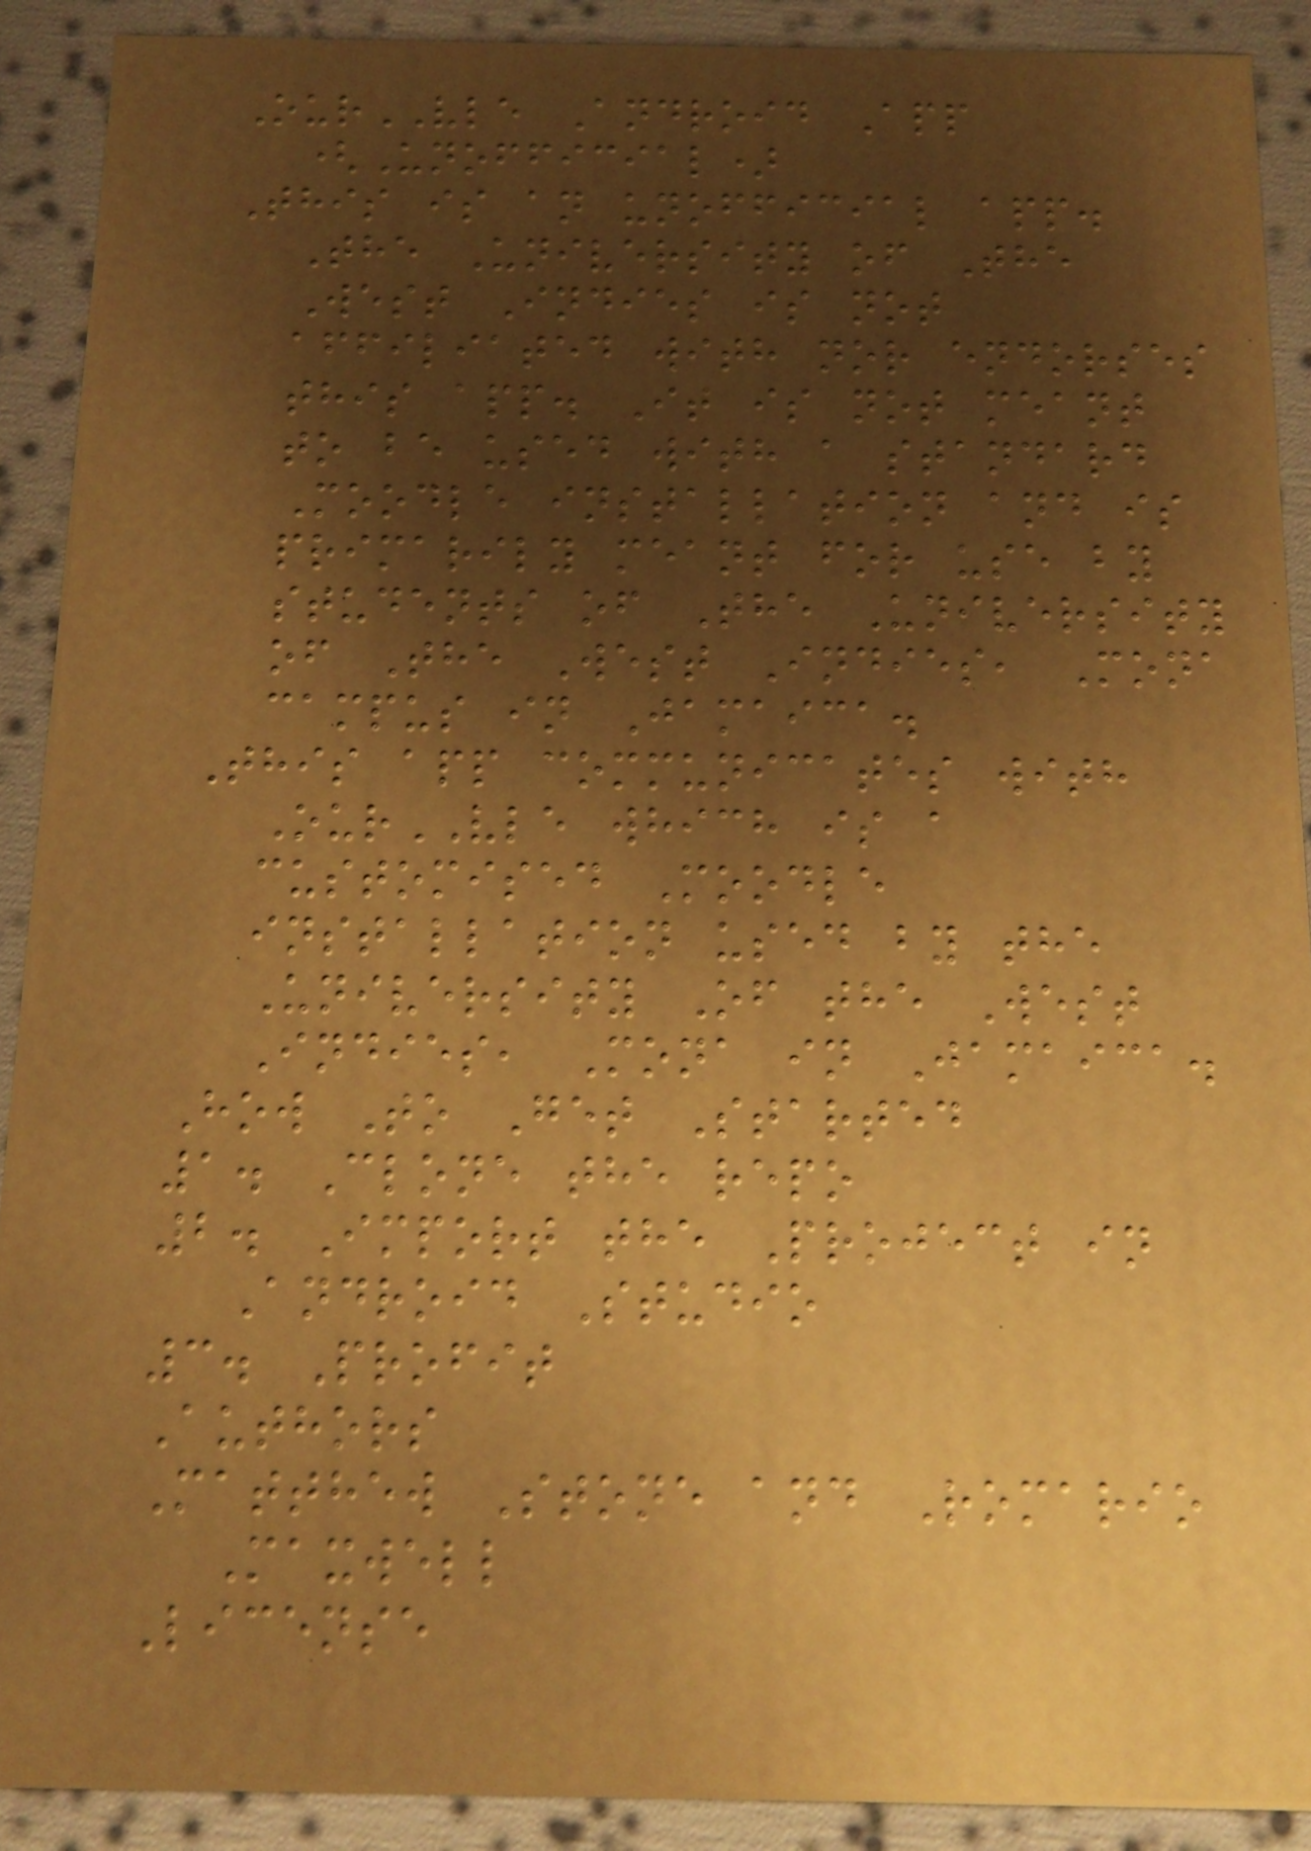OurVLE Android App
(Unofficial)
This is an unofficial app.
The University of The
West Indies is not
affiliated with nor endorses
this app. It is not meant
to be used with a standard
Moodle installation and is
primarily meant for use by
students of The University
of The West Indies, Mona
campus in Jamaica.
This app communicates with
OurVLE which is a
customised Moodle
installation used by the
University Of the West
Indies, Mona in Jamaica.
How To Get Started
1. Clone the repo
2. Import the Project in
Android Studio
3. Profit
Authors
Matthew Stone and Romario
Maxwell
License
